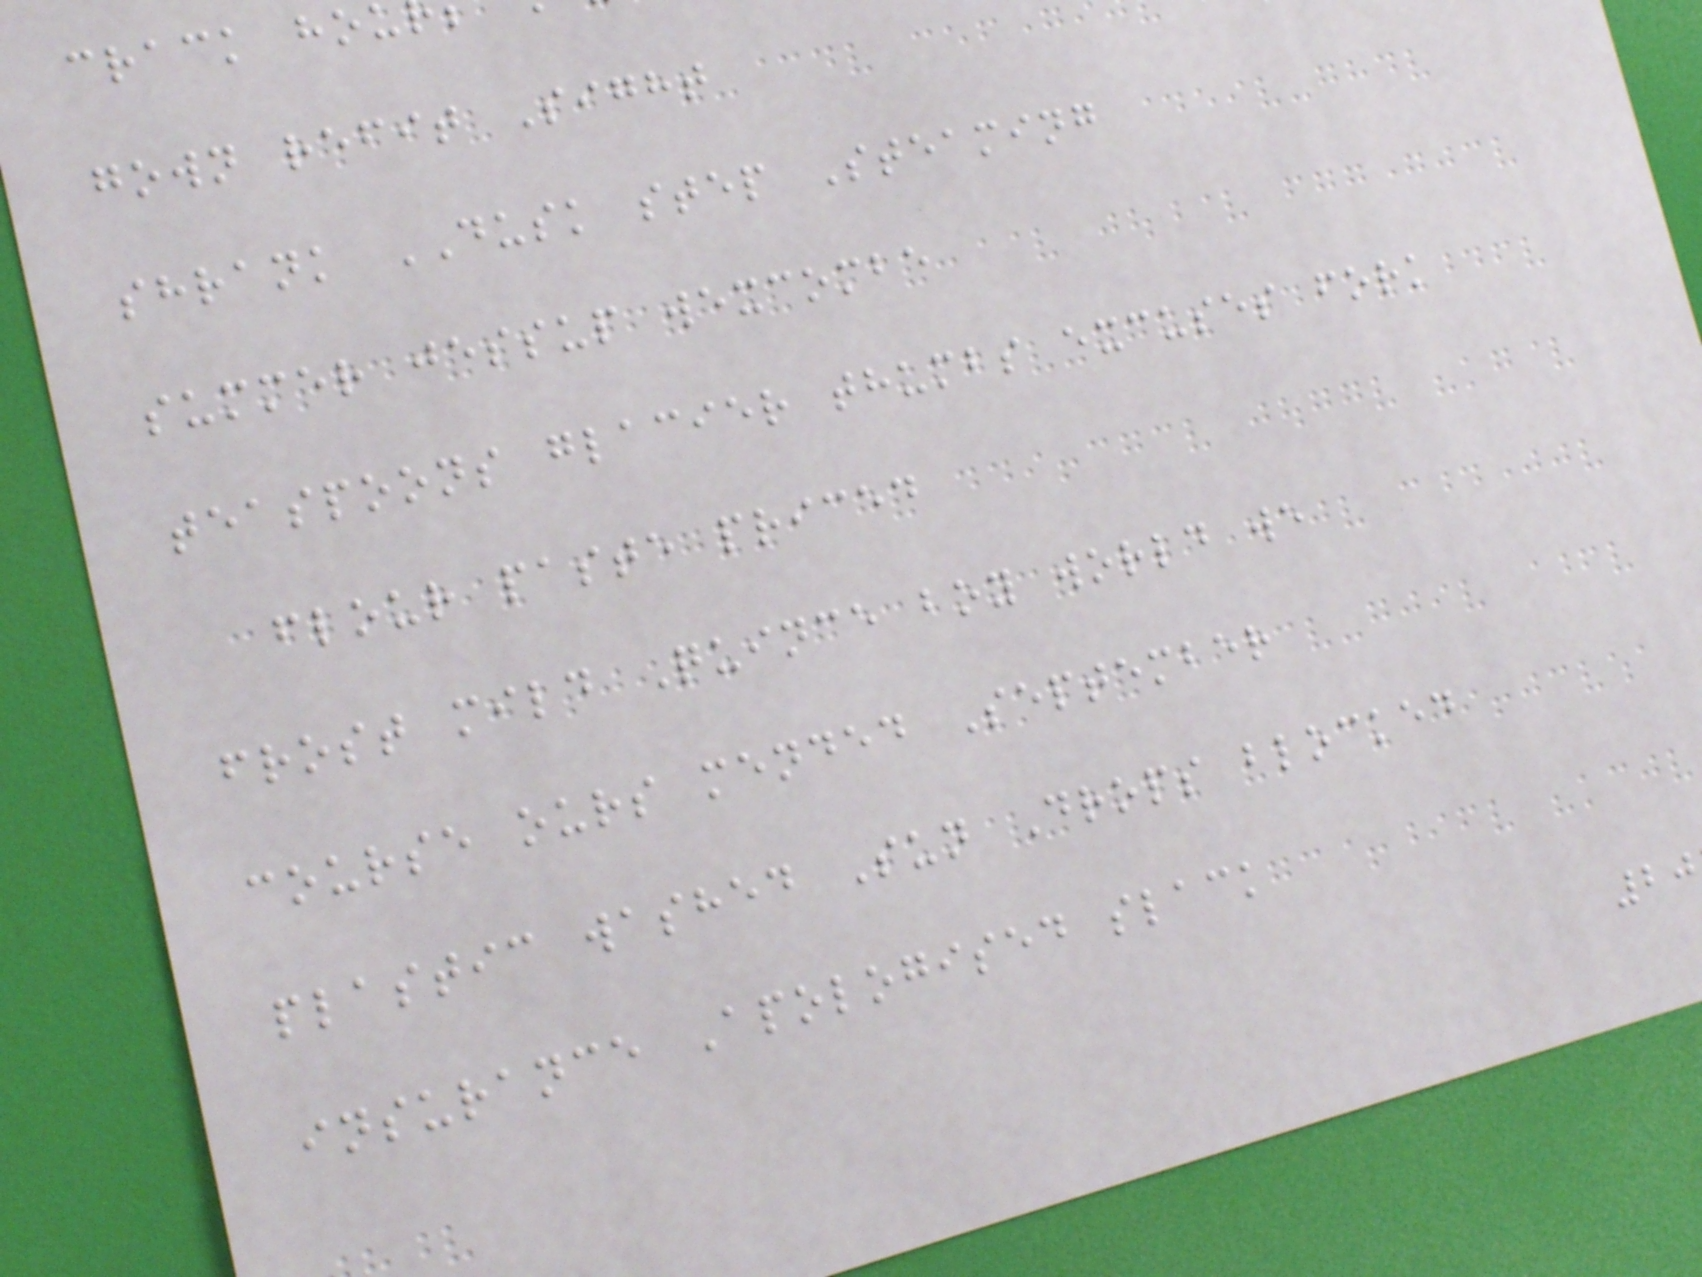crack hou
gown refit Sight
shrank DUSK step Steaming
summer jessup wexcombe
teaspoons glacier thumbs excuses fork
flour paste priced
frost mild Quince boy world we
course ours mended September
plastic washed Sun Drops blocked
insurance Apologised slack
